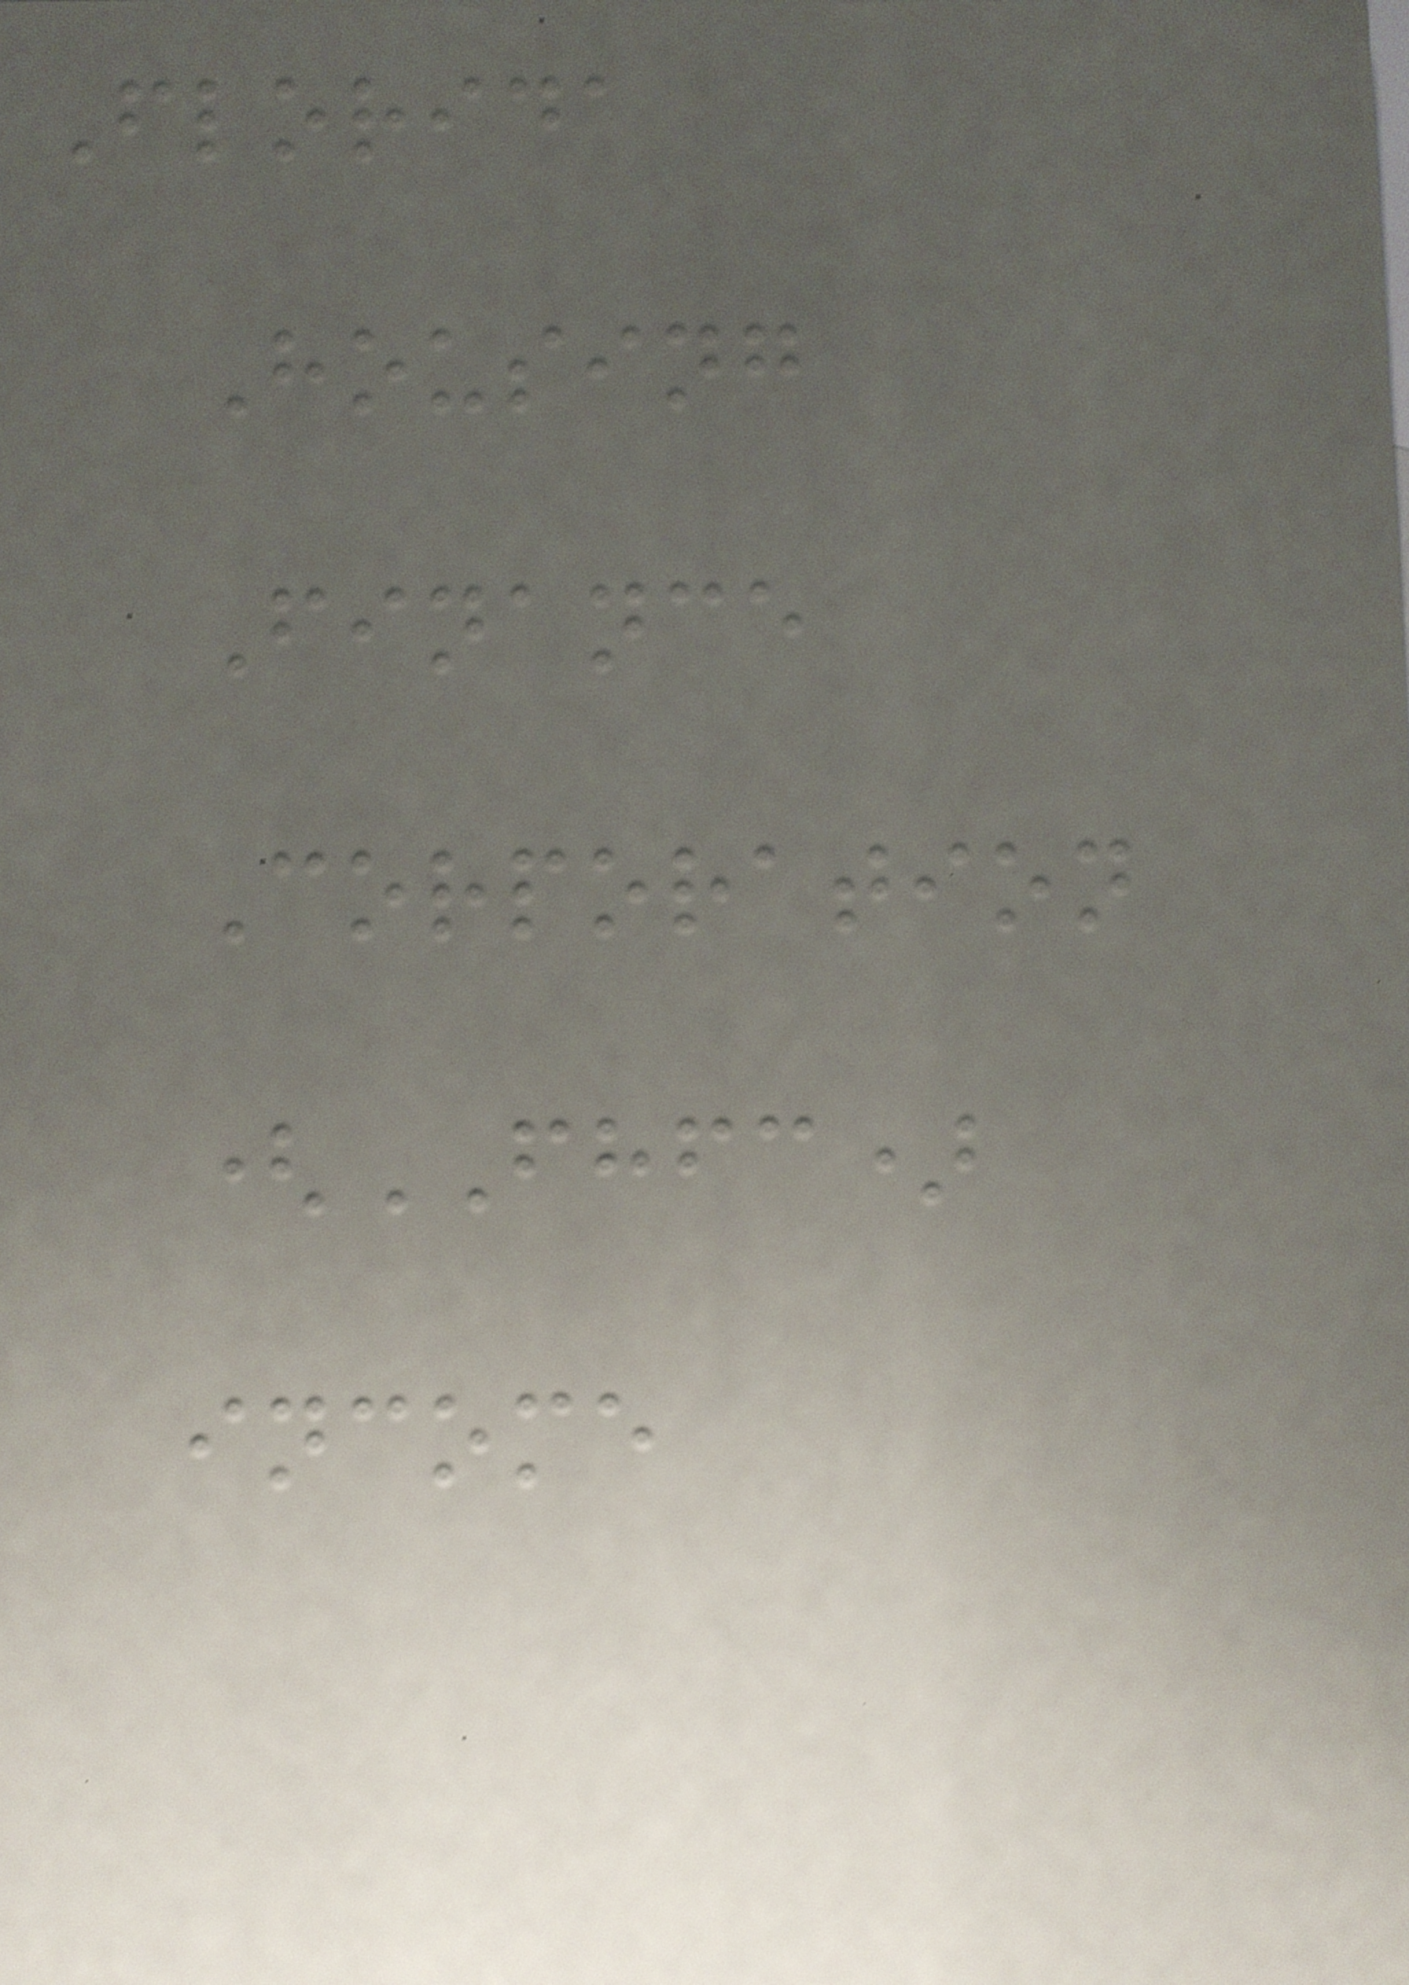Florida
Housing
Finance
Corporation
(FHFC)
income
